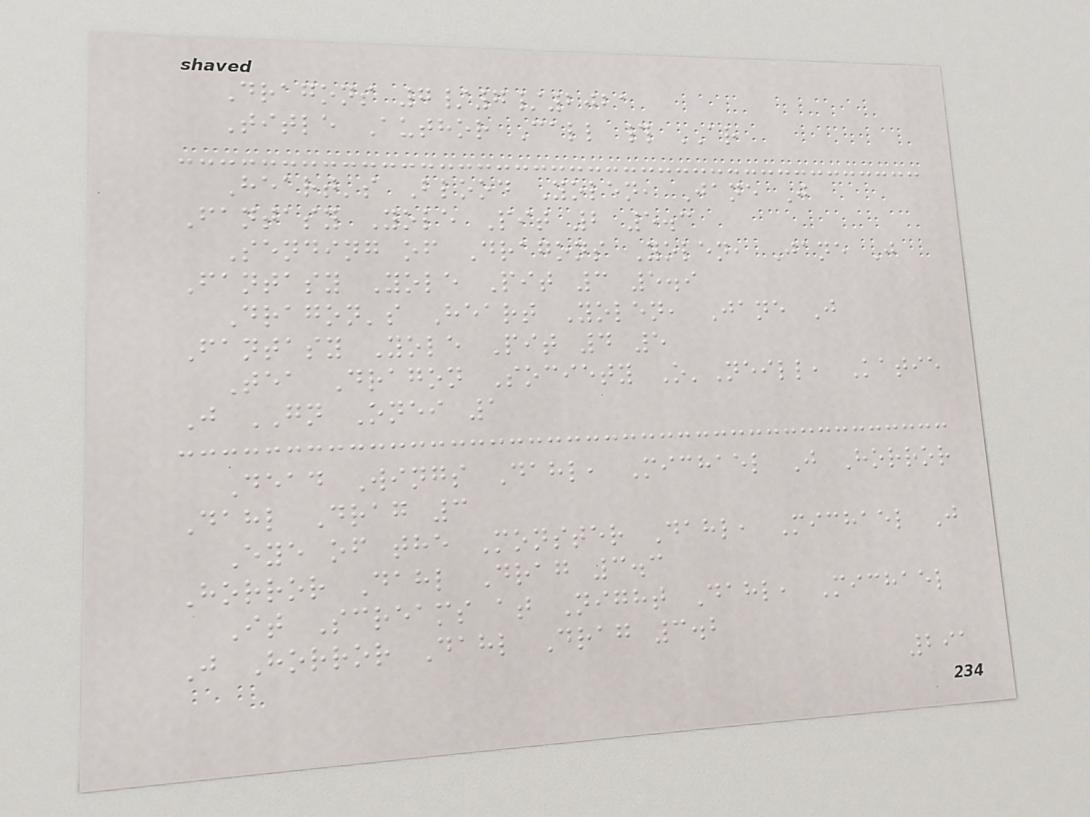Dragons 7/7/2021
Title Author Call # AR
Heart's Blood Yolen, Jane J
Fantasy Yole Pit 2 5.3
Sending of Dragons Yolen, Jane J
Fantasy Yole Pit 3 5.9
Dragon's Heart Yolen, Jane J
Fantasy Yole Pit 4 5
Tea Dragon Society O'Neill, Katie
J GN Onei 1
Dead Wings Dahl, Michael J Horror
Dahl Drag 3
Eye of the Monster Dahl, Michael J
Horror Dahl Drag 3.3
It Screams at Night Dahl, Michael
J Horror Dahl Drag 3.2
291
